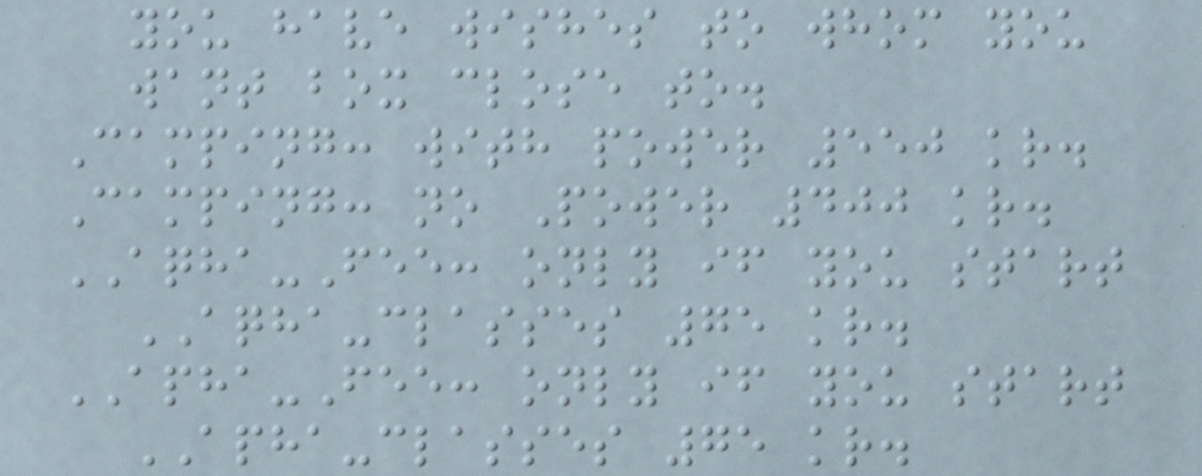you have wishes to whom you
want box close to.
Camping: with power 550 kr.
Camping: no Power 400 kr.
AQHA-Fee: only if you start
AQHA-classes 75 kr.
APHA-Fee: only if you start
APHA-classes 75 kr.
